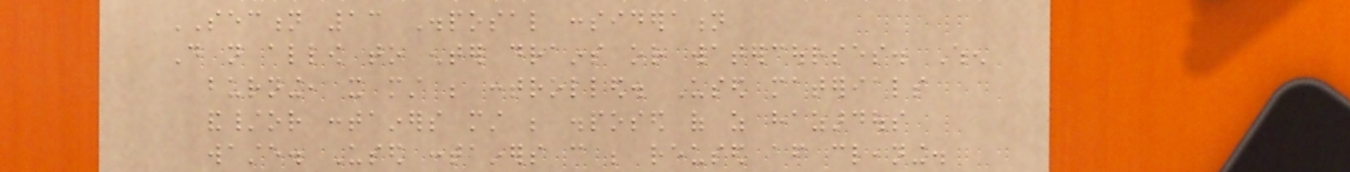SECTION 13 Disposal consideration
Do not allow to enter drains or watercourses. When
burning, it must be controlled. Used materials
and/or containers must be disposed of as hazardous
waste. Used containers can be reused after cleaning.
